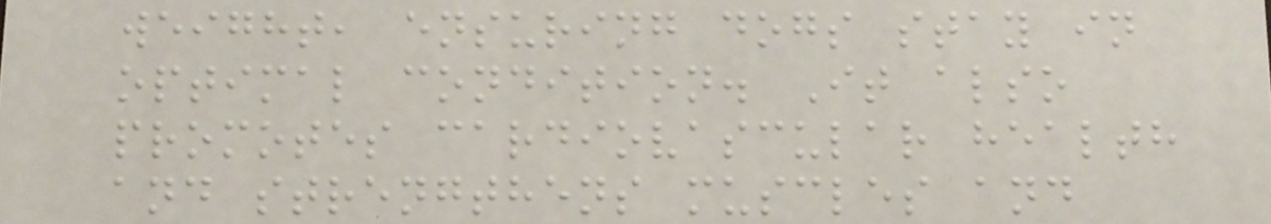weight, ensuring dogs stay in
optimal condition. It also
promotes cardiovascular health
and strengthens muscles and
